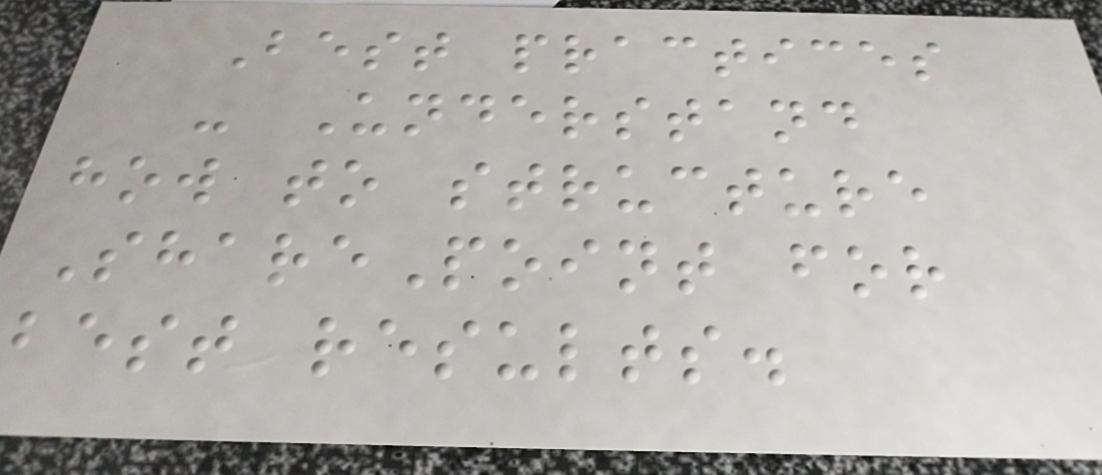Best practices
- Understand
how to structure
SharePoint for
best results.
